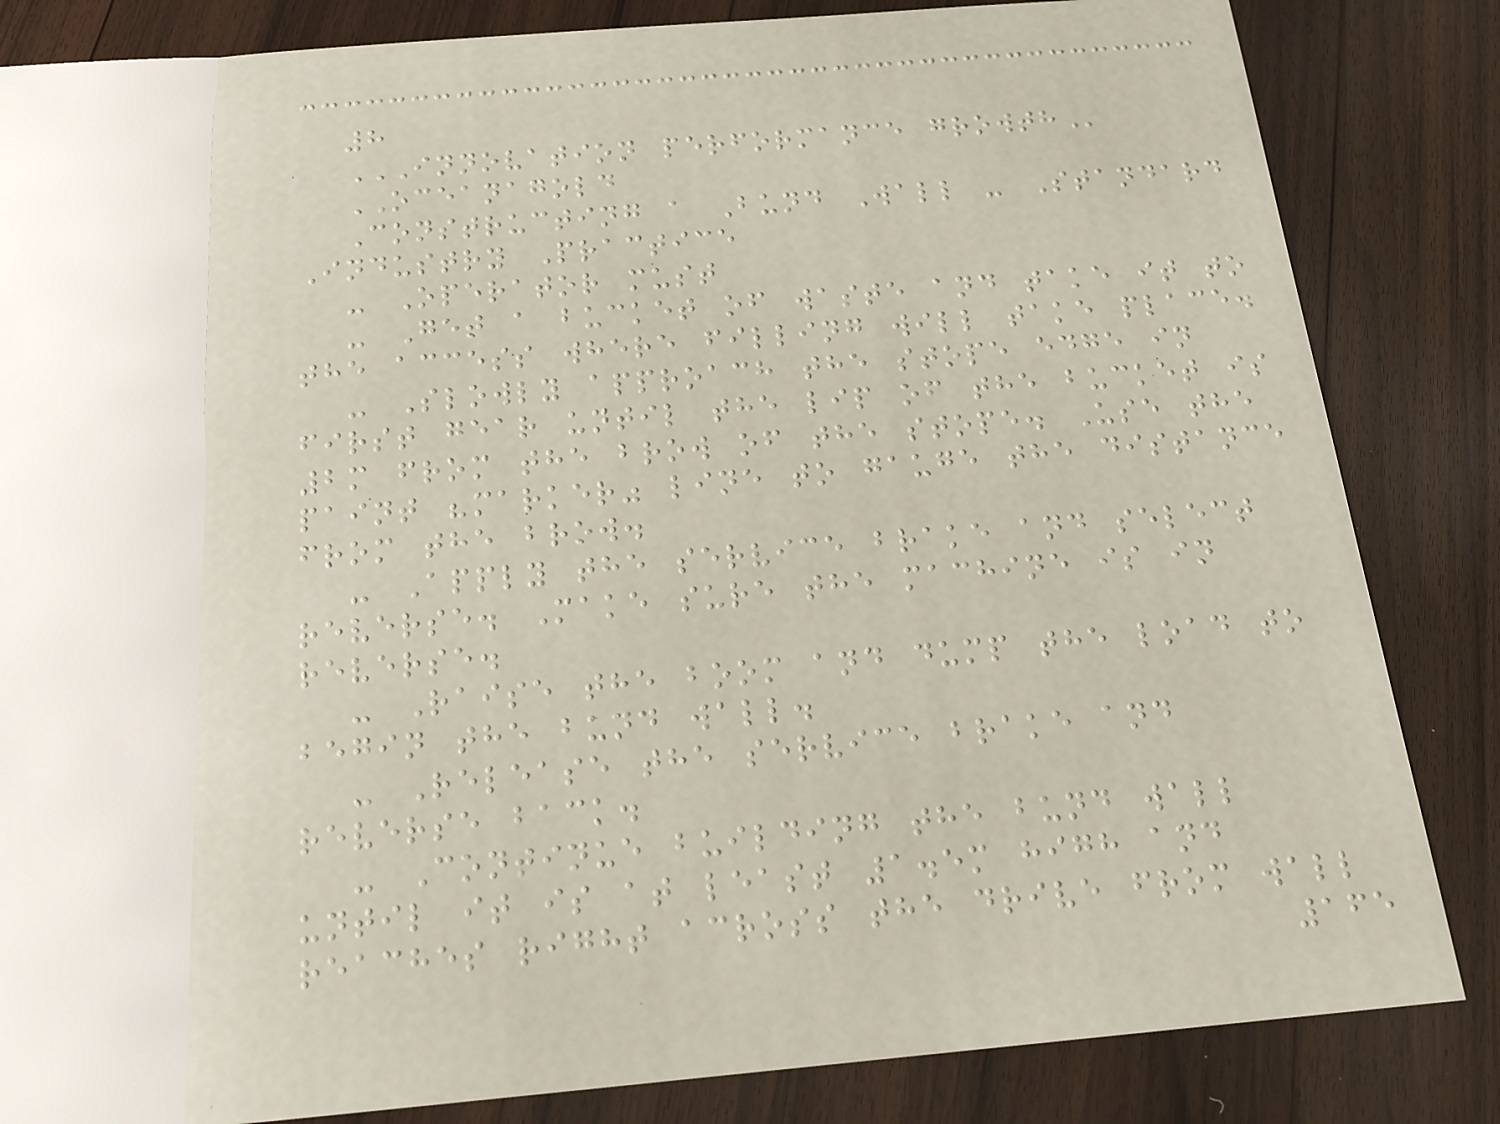8
INNOVATION PERFORMANCE GROWTH
OCEANAGOLD
Constructing a Bund Wall - Standard
Industry Practice
- Operator must
- Get a bucket of waste and take it to
the access where filling will take place.
- Slowly approach the stope edge in
first gear until the lip of the bucket is
2m from the brow of the stope. Use the
paint "marker" line to gauge the distance
from the brow.
- Apply the service brake and select
reverse. Make sure the machine is in
reverse.
- Raise the boom and dump the load to
begin the bund wall.
- Release the service brake and
reverse back.
- Continue building the bund wall
until it is at least 1.5m high and
reaches right across the drive from wall
165
